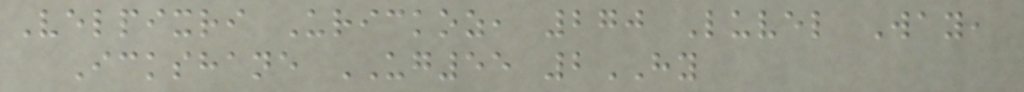Velpixri Urickoz, 270 Luvel Way,
Ickshane UG55 2HY
